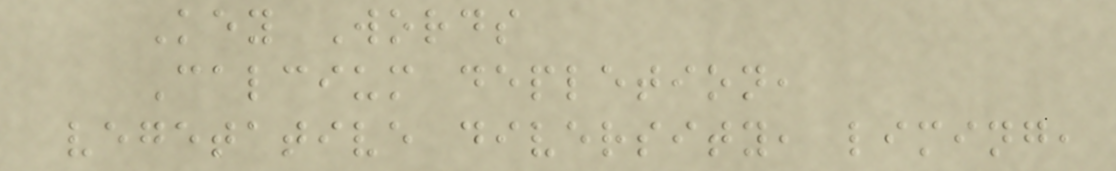Key Words
Calcium depletion,
vegetative diversity, liming,
